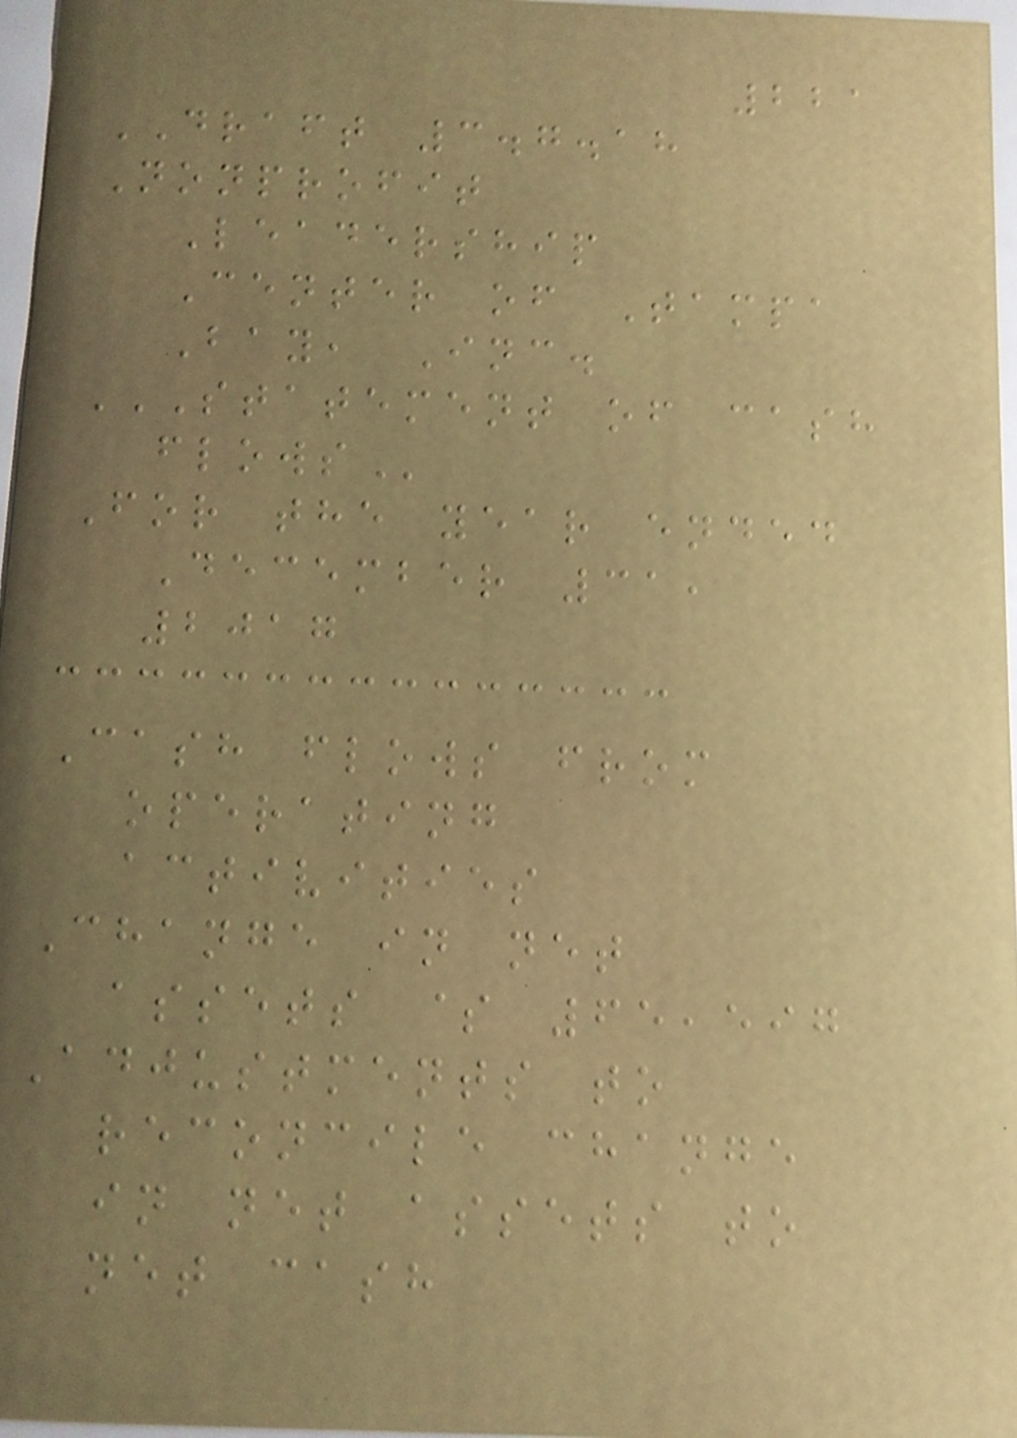221
DRAFT 3.7.18
Nonprofit
Leadership
Center of Tampa
Bay, Inc.
STATEMENT OF CASH
FLOWS
For the year ended
December 31,
2017
Cash flows from
operating
activities
Change in net
assets $ 65,597
Adjustments to
reconcile change
in net assets to
net cash
